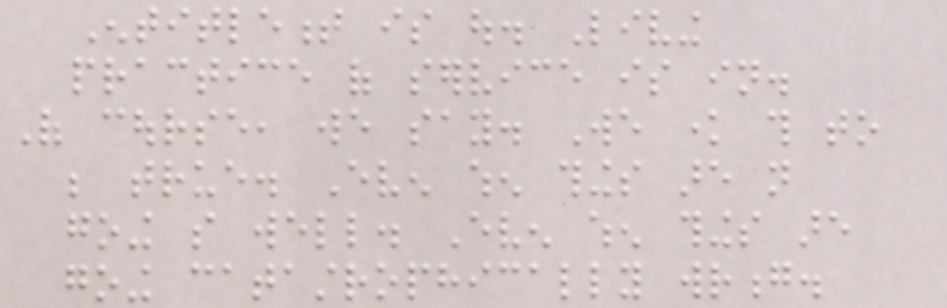Entitlement is out. Living
practice of service is in.
Of course, we say. We know this to
be true. Even when things are not
going so well. Even when things are
going catastrophically wrong.
